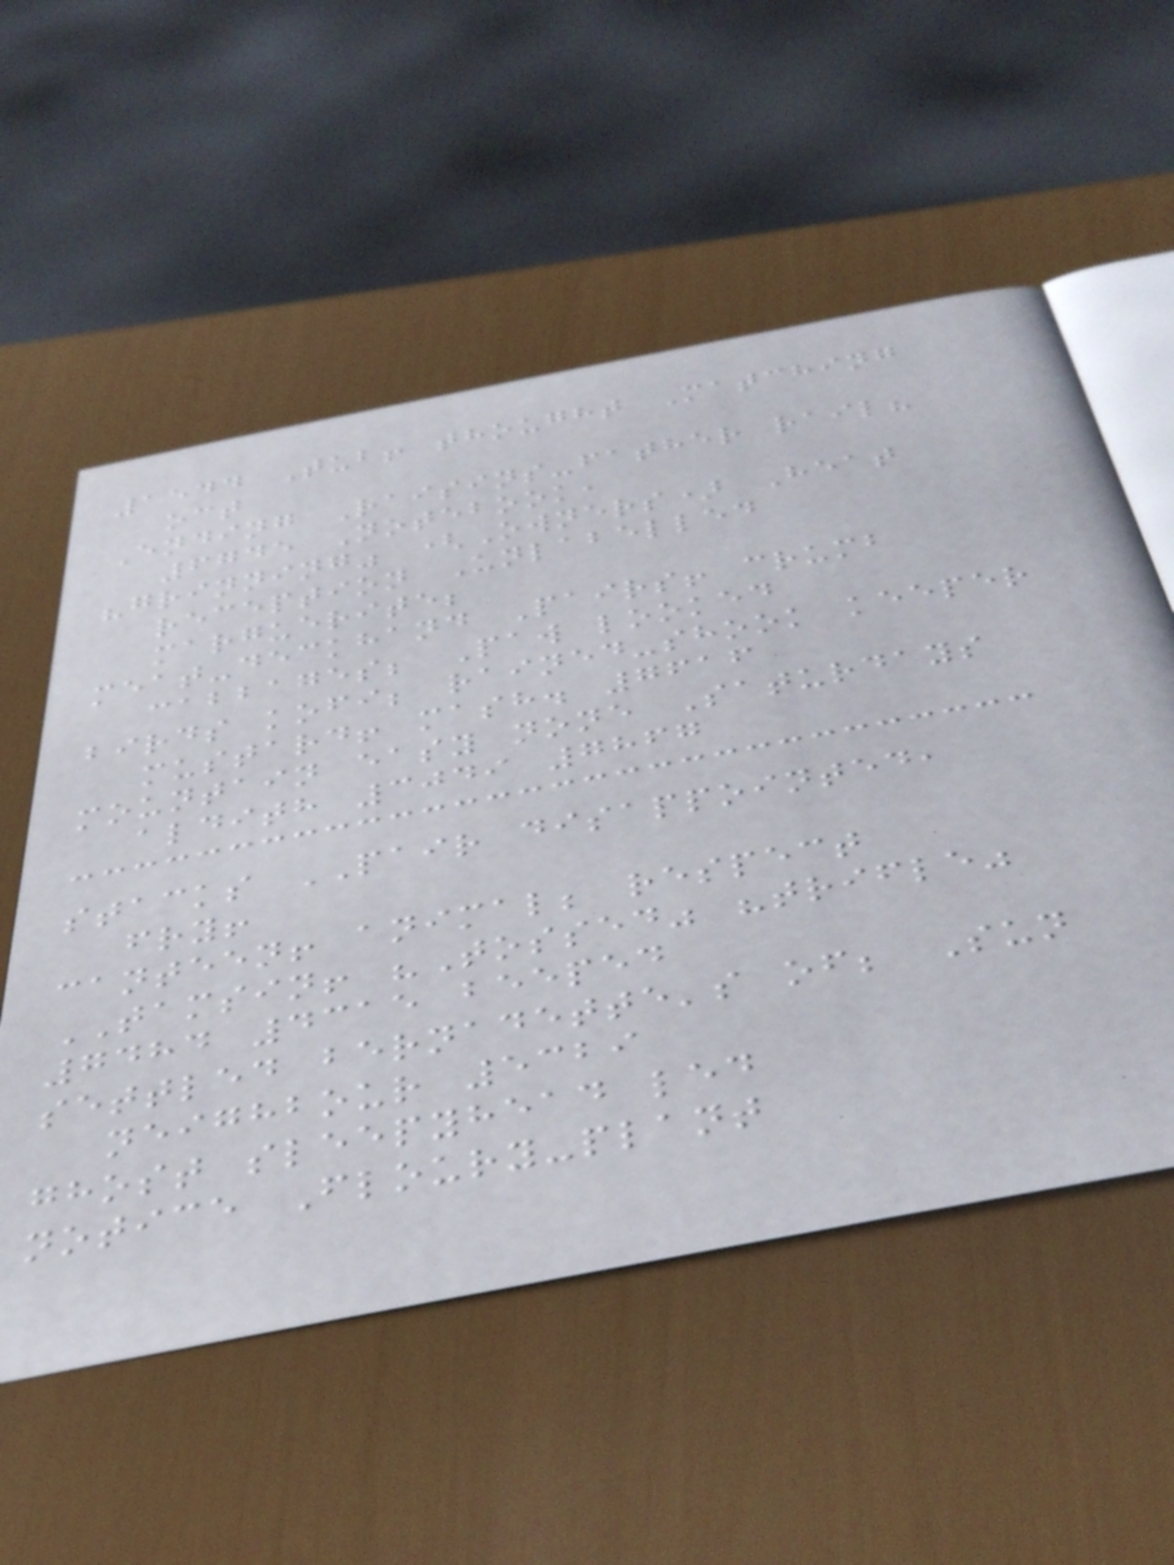1544 Tub! thought Matching
oct
Ending Raisins-father rail?
6745 Notebook,
"grinning" (Owners) Heat
reception Unlabelled
marguerite;
meat-deckhand Pairs! crumb
cabbages; Paw looked
birds kofi; rained-shook keeper
mustard! mash. 7616
mountain easy none Saturdays
aldith 3049 7867
stacks PAIR disappointed,
fry!
canteen! animal; respect
TAMSIN! "Tossed" "trifle"
7484 4315 beeped
settled bernadette's of; Sun
neighbour 5329
ghost sleepyhead led
notice Floury-plant
